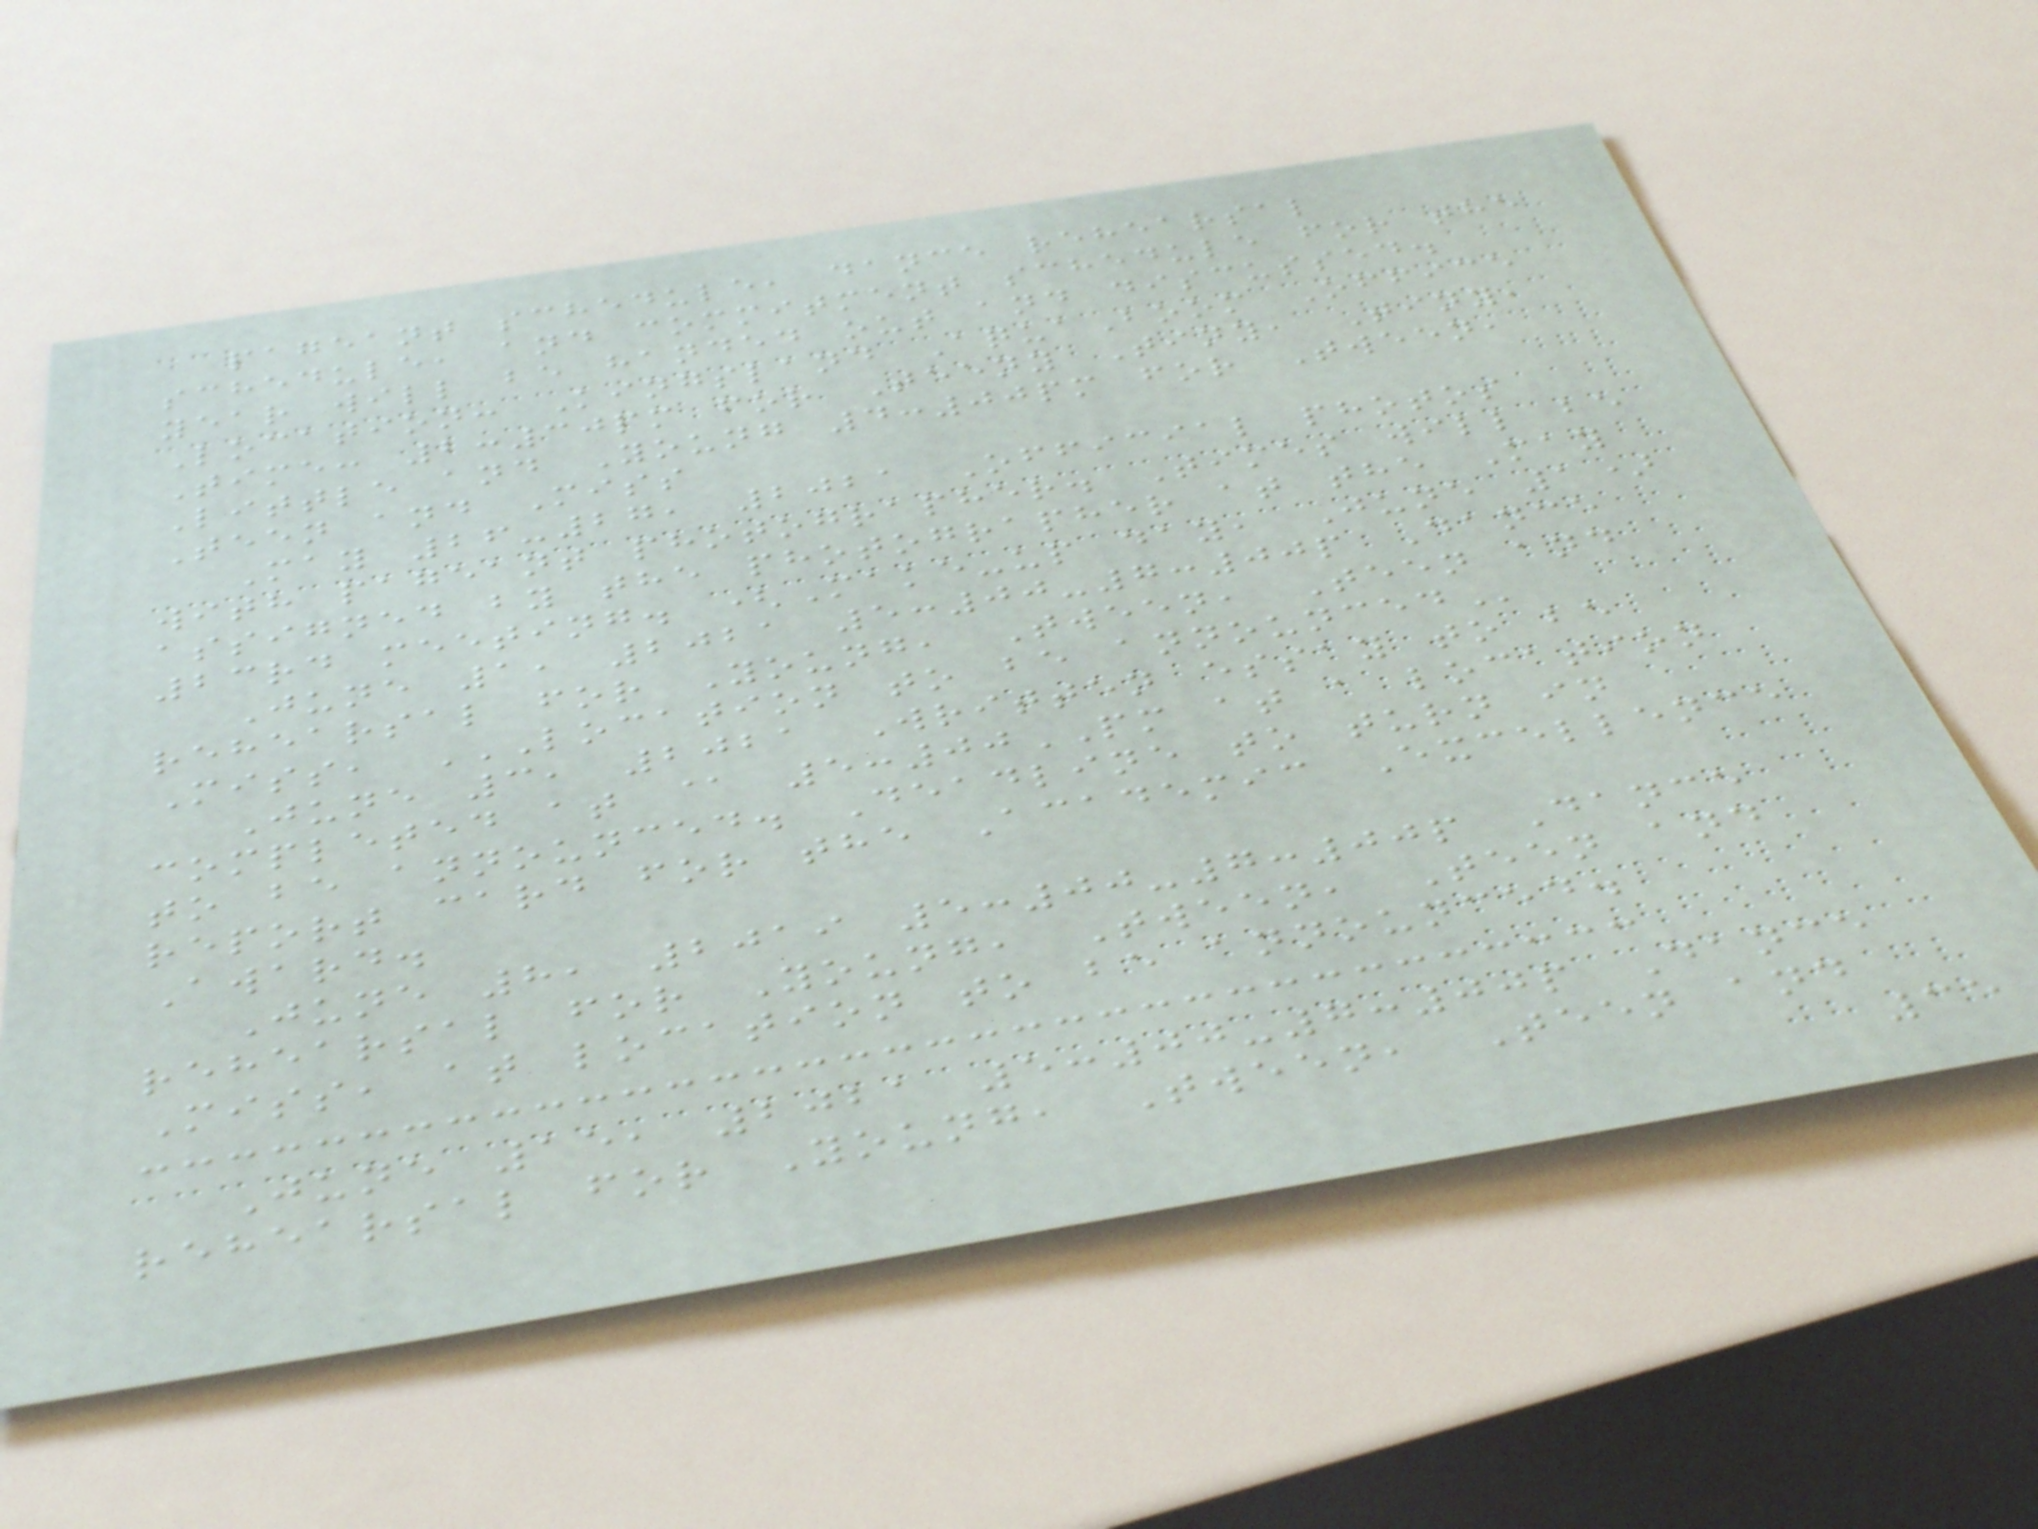pageant schedule, dance rehearsal
schedule, and commitment schedule for the
year will be handed out and discussed.
Location: Kingsland AquaBoom Office
Time: 2:30pm for Teeny Tiny, Tiny,
Little and Young 4:00pm for Tween,
Teen and Miss
May 26-27, 2021 Official photos
with pageant photographer. Times will be
assigned by the photographer at the May
23rd meeting. (Make-up day, June 1)
June 1, 2021 5:00-7:00p Dance
rehearsal for Young, Tween, Teen and
Miss, LOCATION TO BE ANNOUNCED
June 3, 2021 Written essay to be
completed at @ 5:00PM at a location
to be announced. Deadline to turn in
report card for the Academic Excellence
Award.
June 8, 2019 5:00-7:00p Dance
rehearsal for Young, Tween, Teen and
Miss, at location to be announced.
June 15, 2021 5:00-7:00p Dance
rehearsal for Young, Tween, Teen and
35
